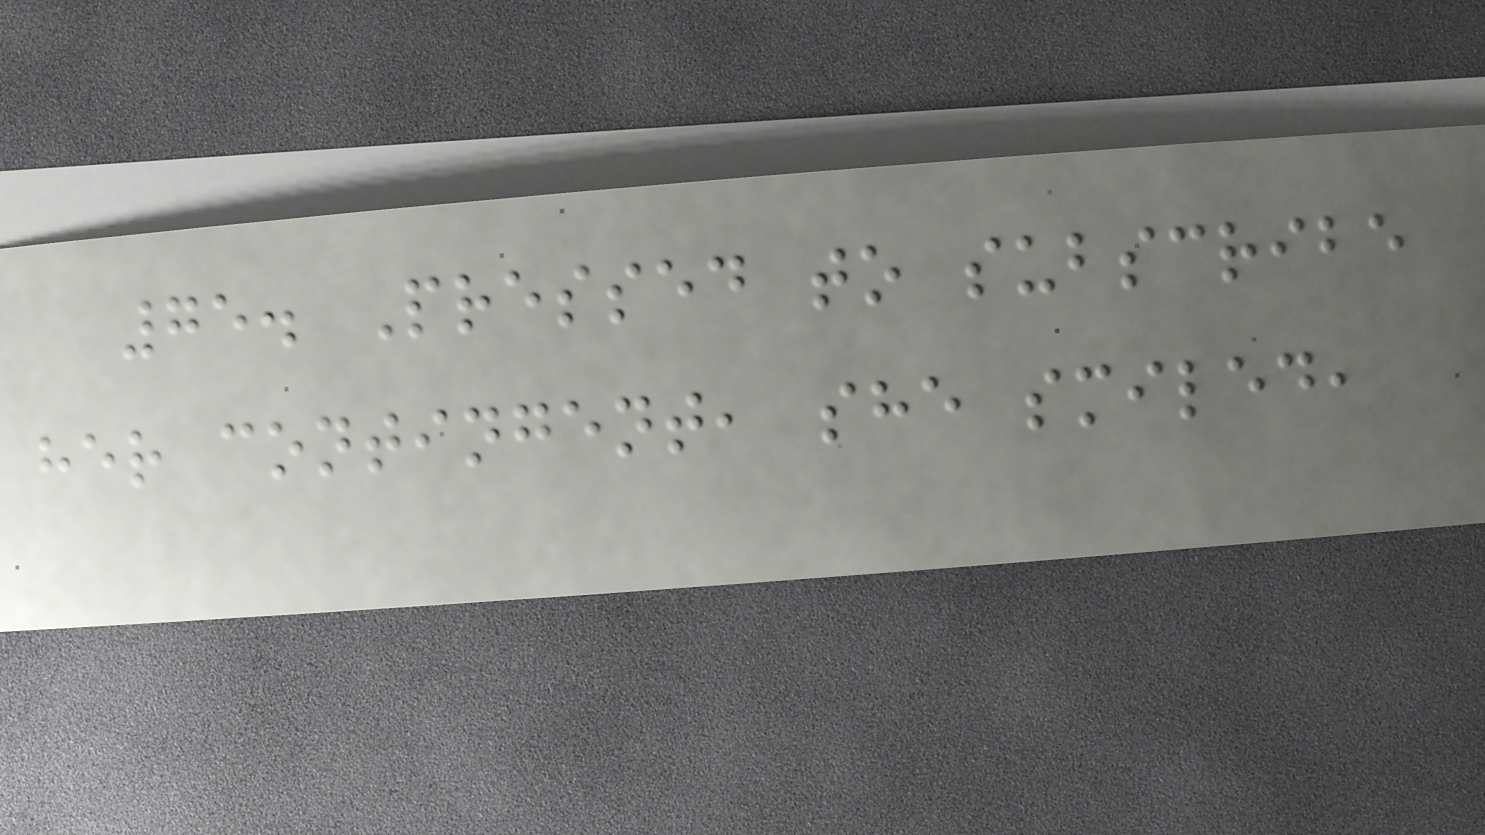75. Pressed to subscribe
her contingent, she smiled,
